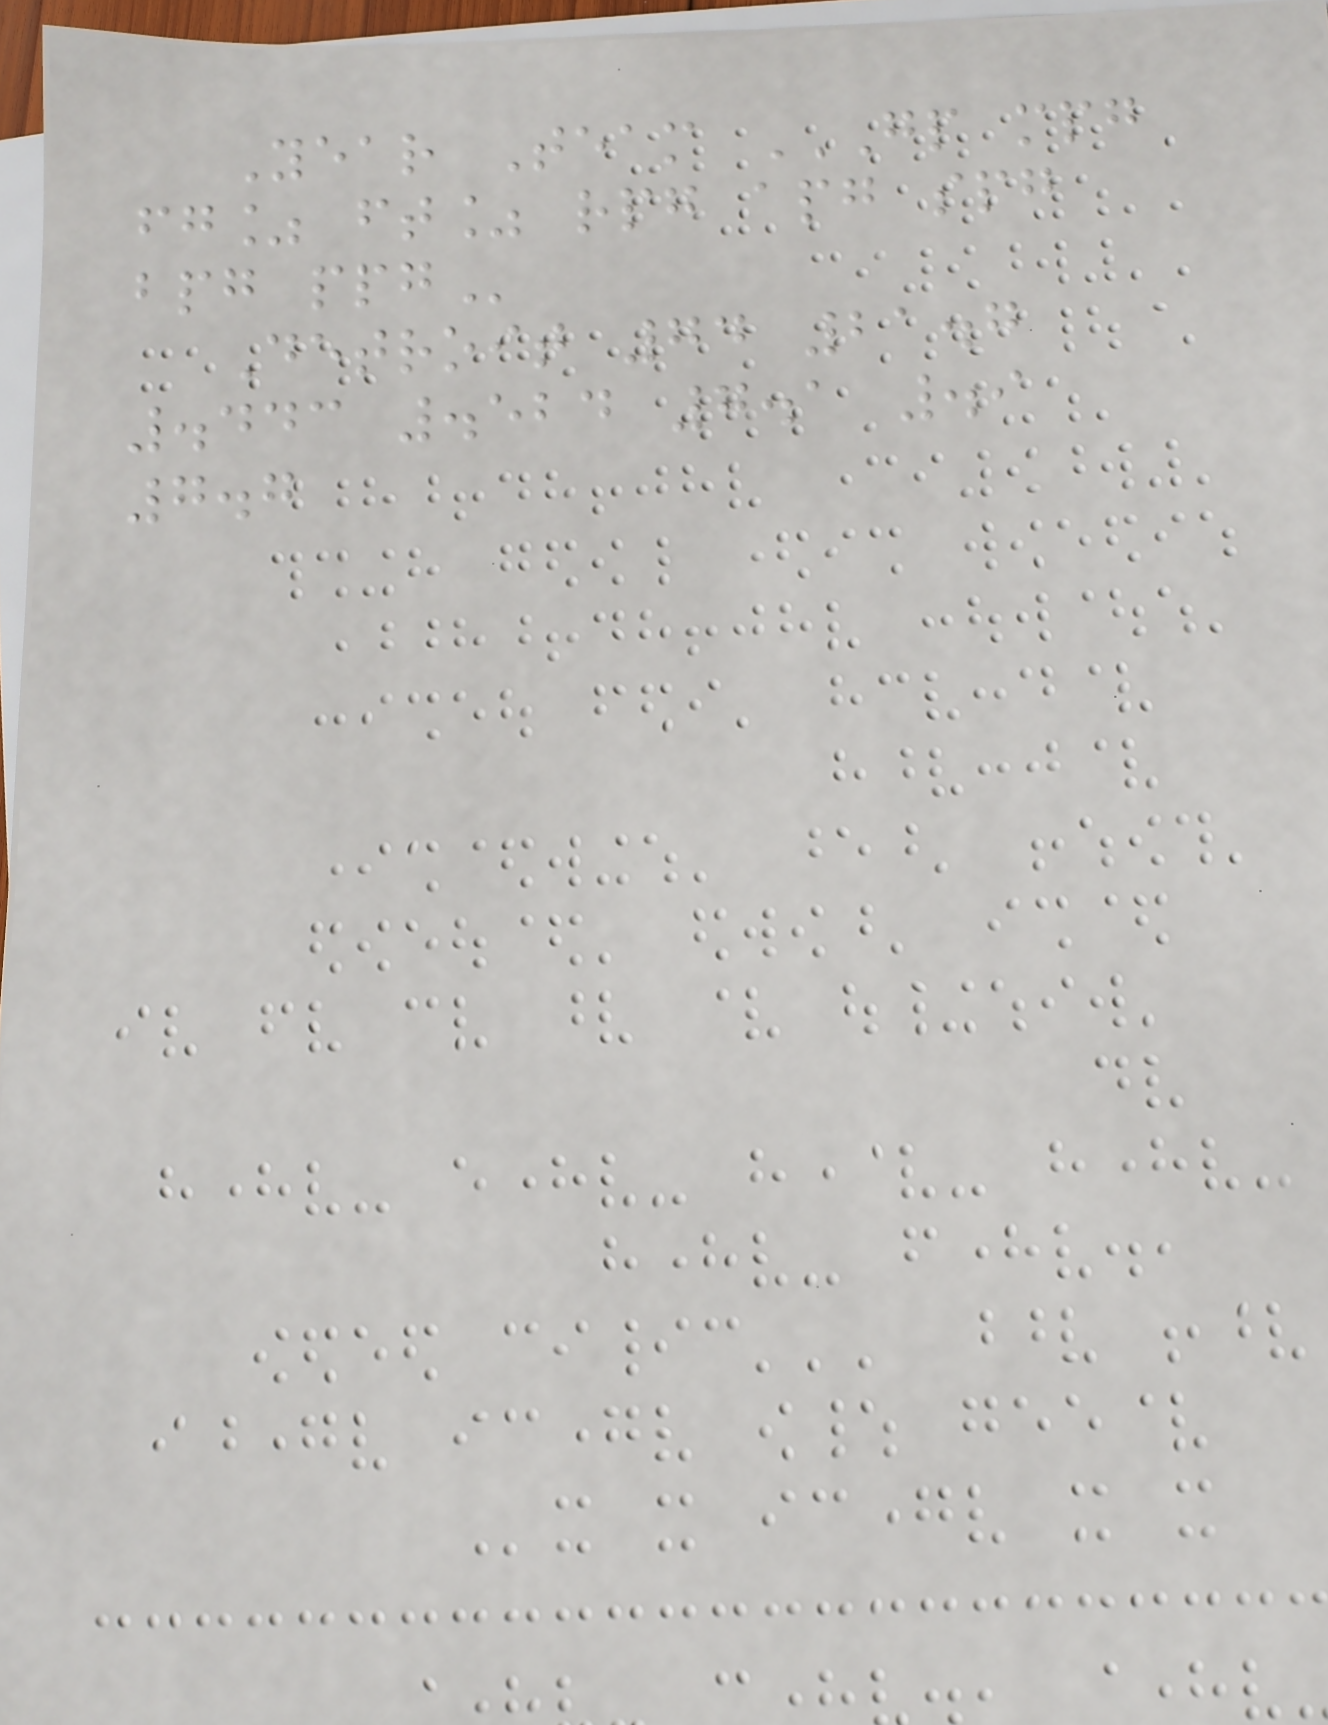Year Team GP MPG
FG% FT% RPG APG SPG
BPG PPG
Detroit 74 21.7
.443 .524 7.1 .9
7.7
